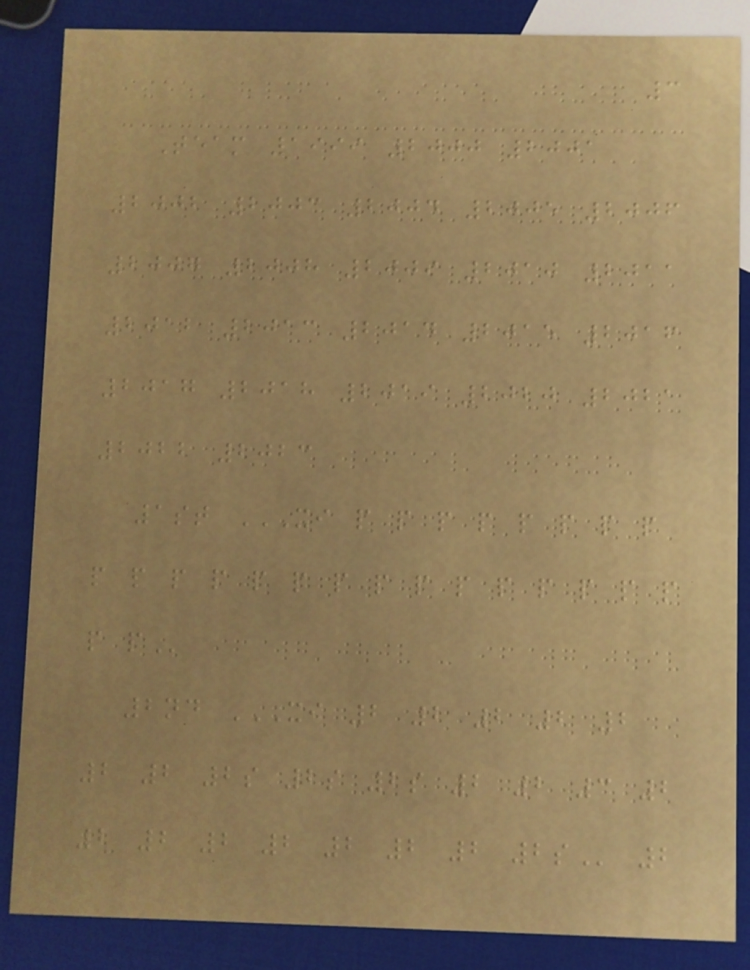3
Team 1999 2000 2001
2002 2003 2004 2005 2006
2007 2008 2009 2010 2011
2012 2013 2014 2015 2016
2017 2018 2019 2020 2021
2022 2023
1st XI P P P P P P P P
P P P P P P P P P P P P P P P
P P
2nd XI 2 2 2 2 2
2 2 2S 2S 2S 2 2 3 2
2 2 2 2 2 2 2 2S 2
